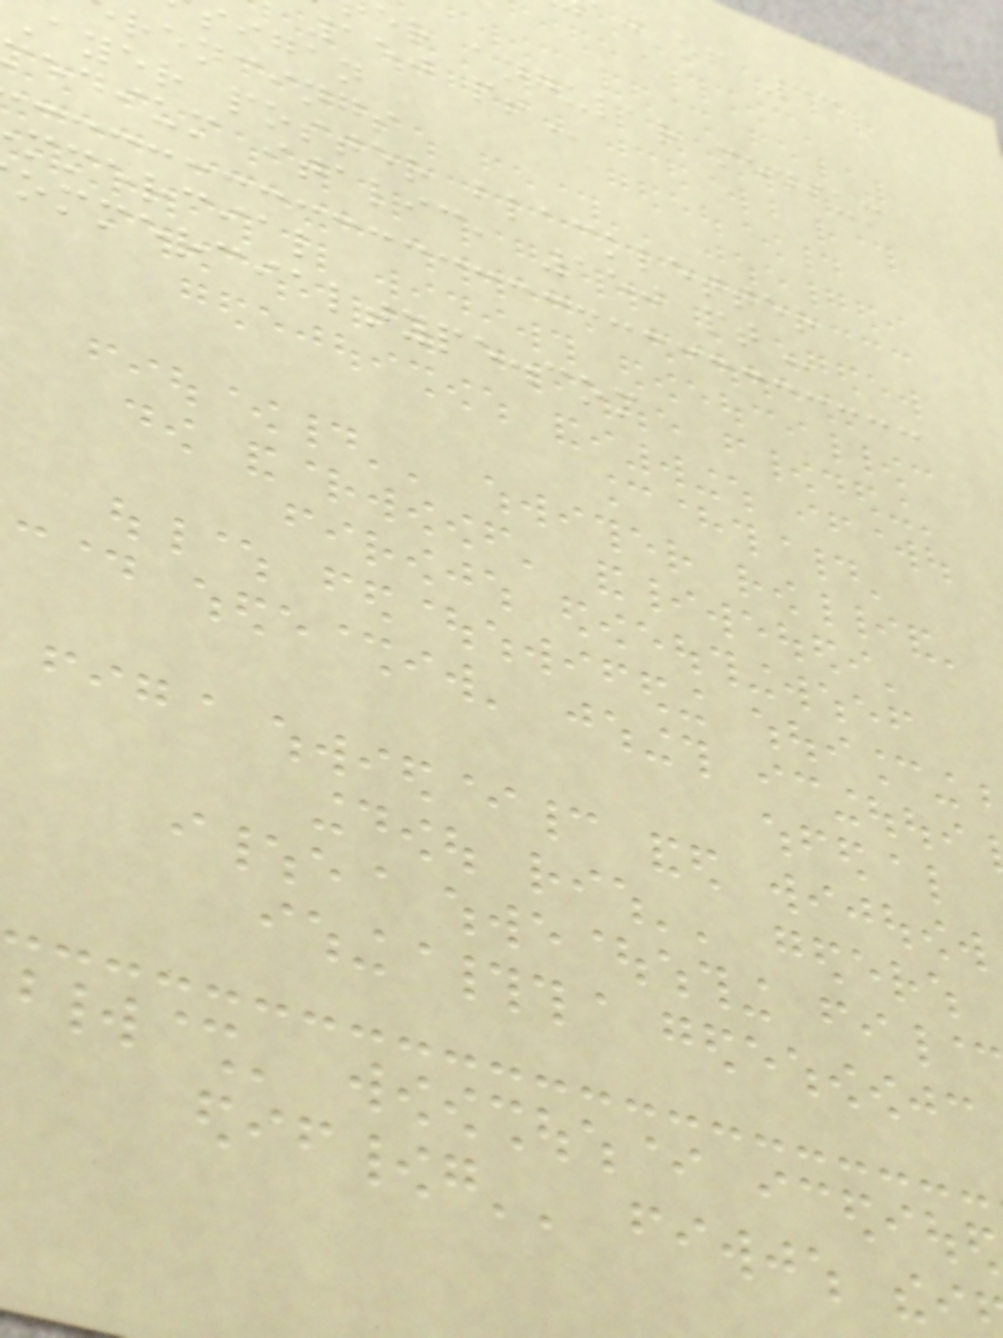j of 33
er angular medium
sigan
rencings
ayer poster blackletter
edium italic, 150
mmercial
ommercialtype.com
